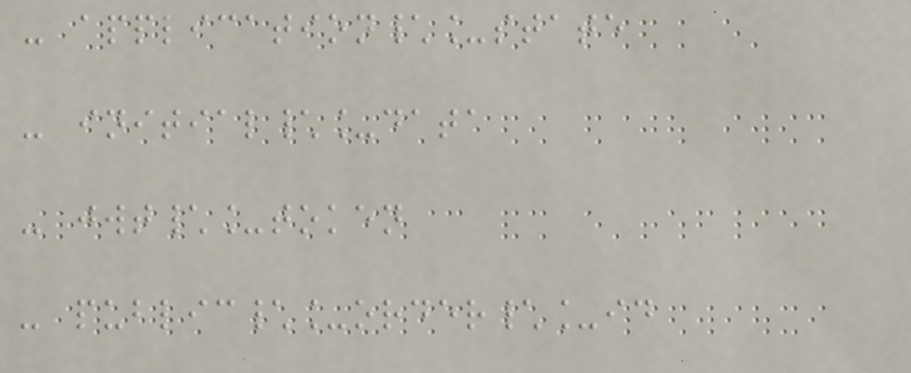- application\_state
- initial\_data
- jwt\_token
- public\_order\_id
